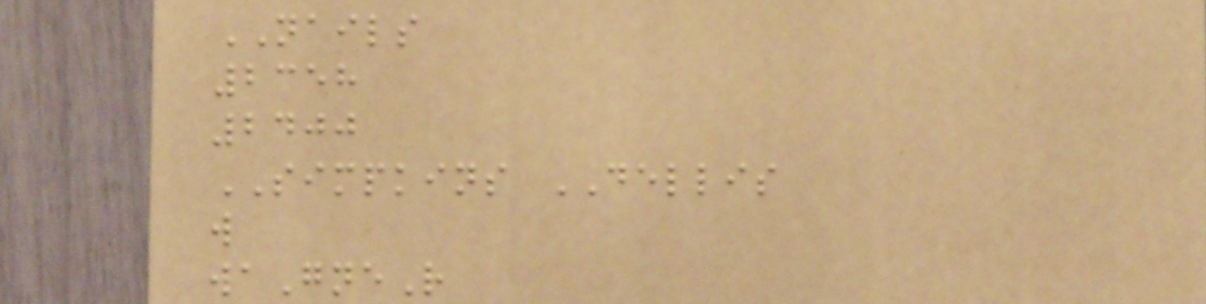NAILS
2358
2400
SIMPKINS DELLIS
w
waGneR
